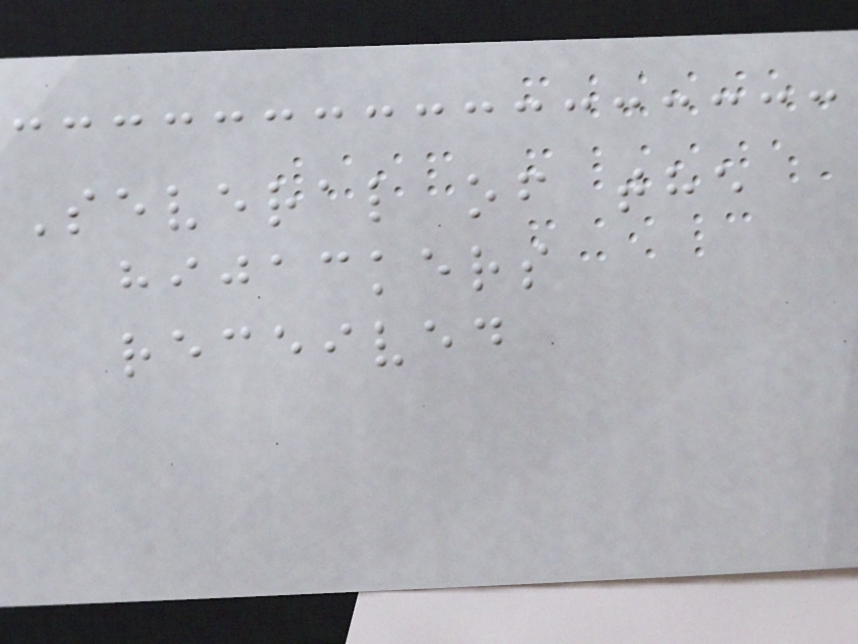Several of the
hijackers
received
